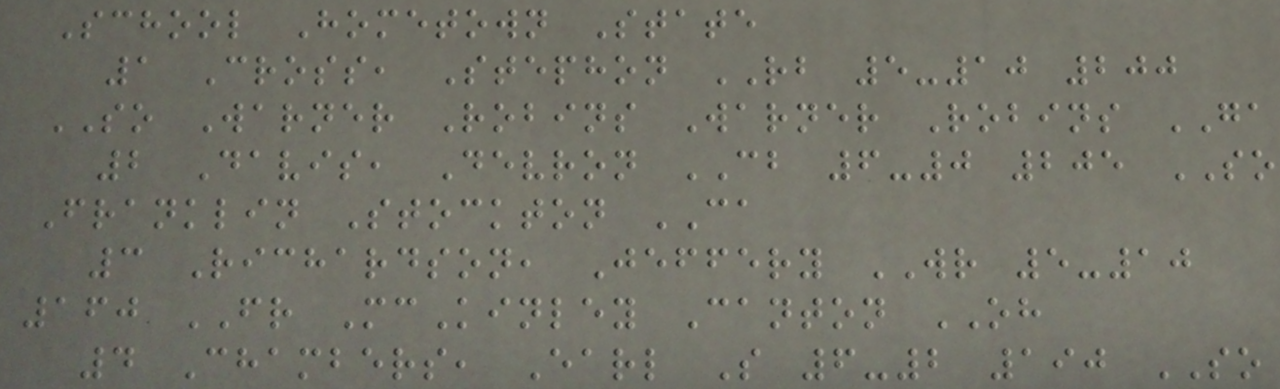School Hometown State
1 Cross, Stephon RB 5-10 200
SO Warner Robins Warner Robins GA
2 Davis, Devron CB 6-0 205 SO
Franklin Stockton CA
3 Richardson, Jeffery WR 5-10
160 FR McKinley Canton OH
4 Chambers, Earl S 6-2 190 SO
